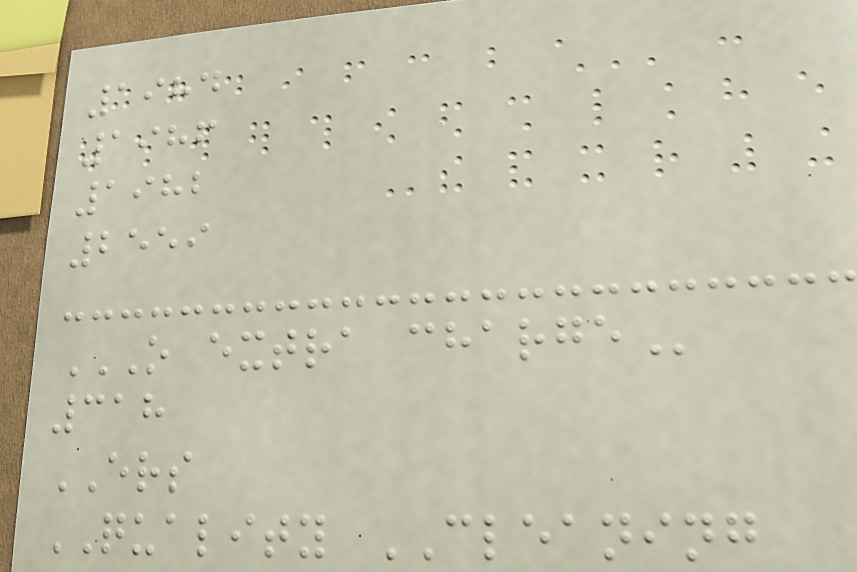1984
1986
1982
2559
O EXTRA CHARGE
318
ERS
QUALITY CLEANING
